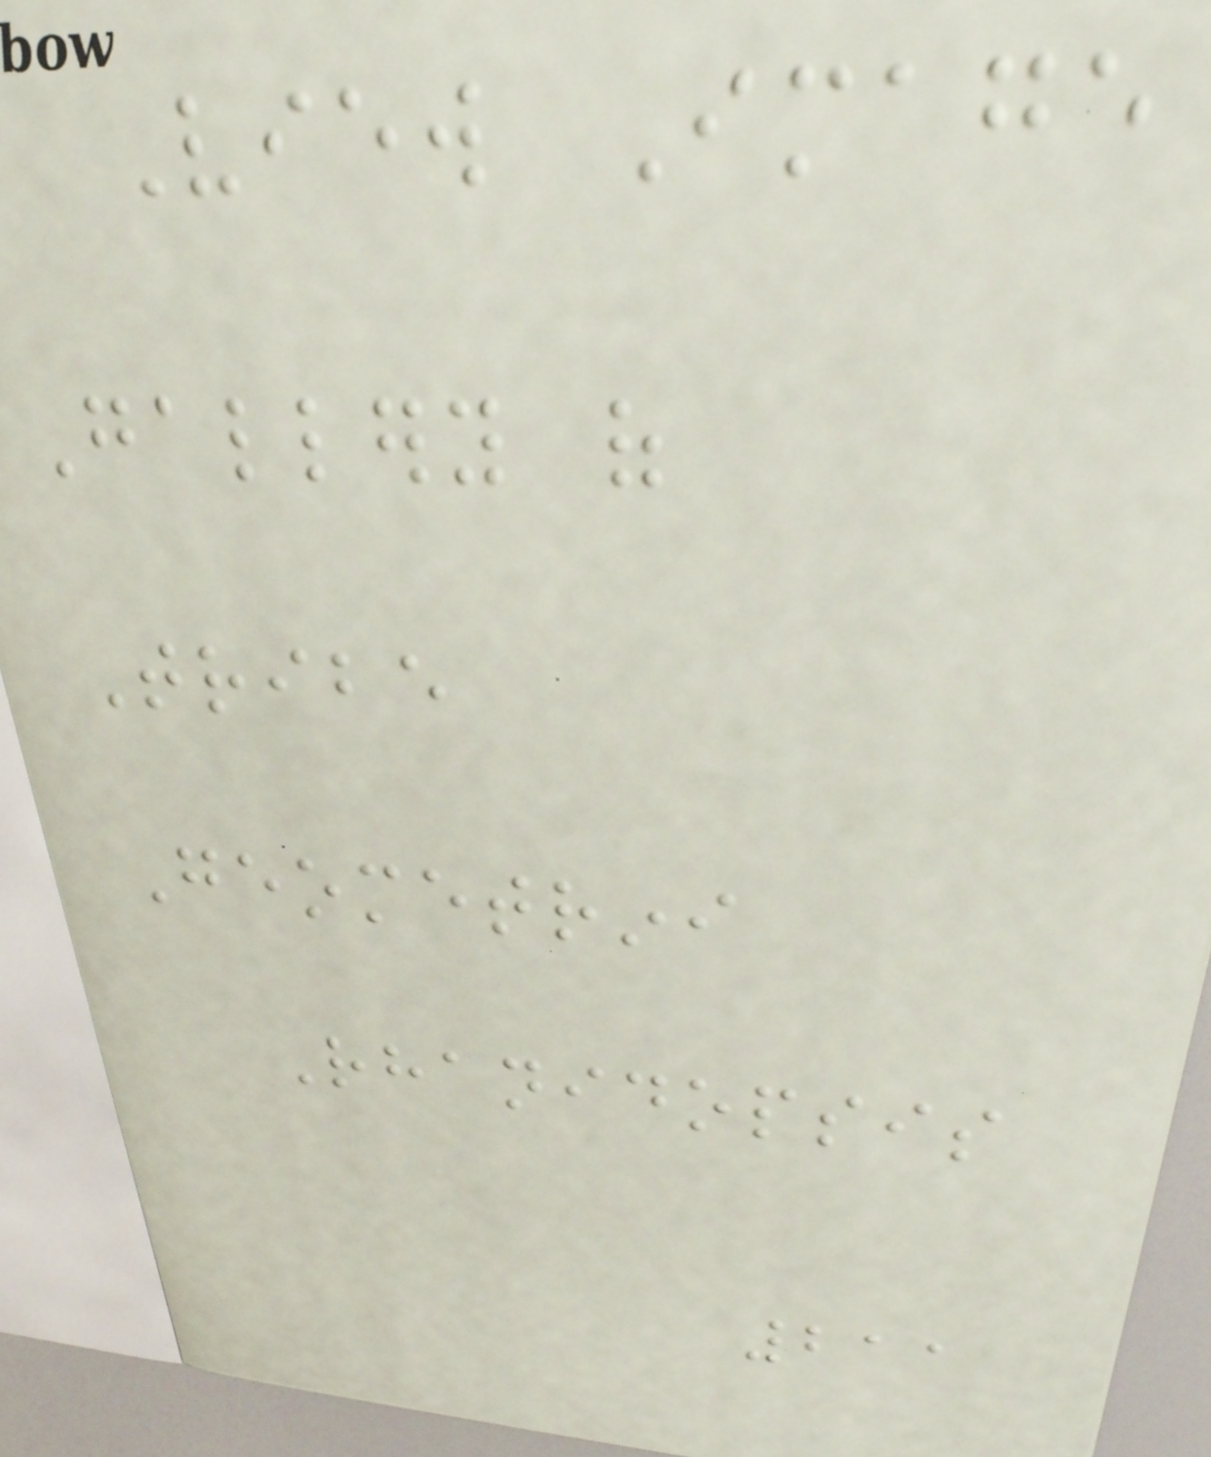View Image
Gallery of
Tribe
Geometrini
Rhanidopsis
211
